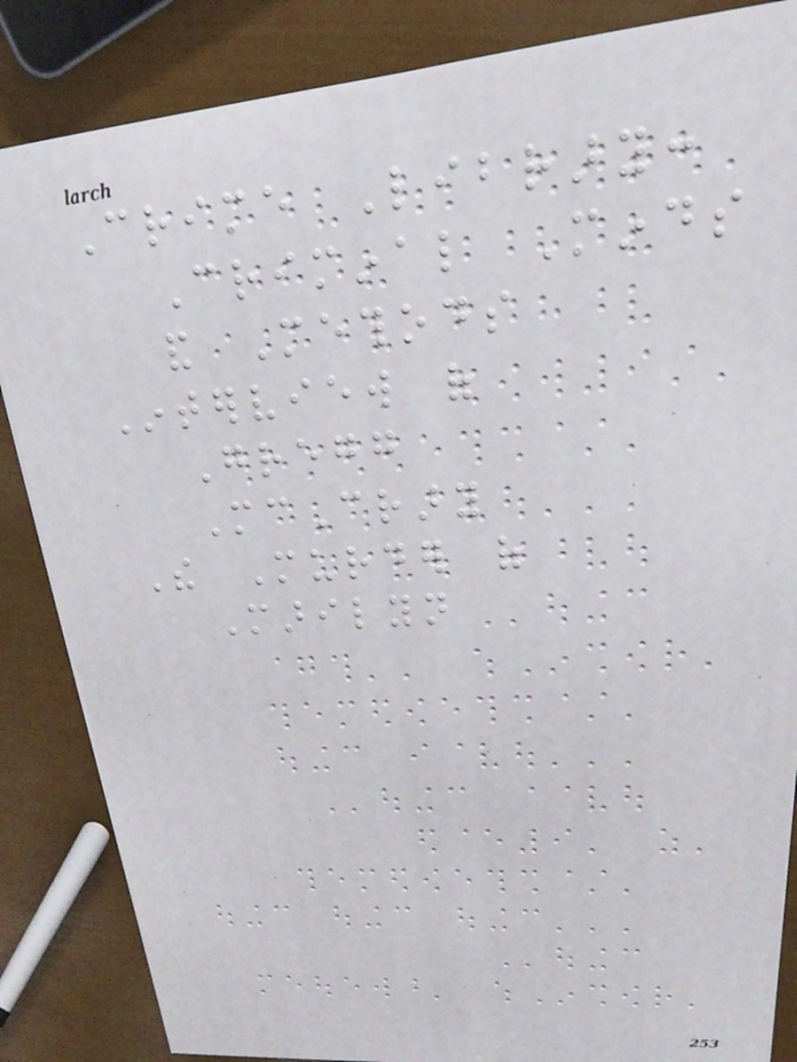Crime Library:
Criminal Minds
and Methods
Interview of
Gregg
McCrary
The Murder of
Marilyn
